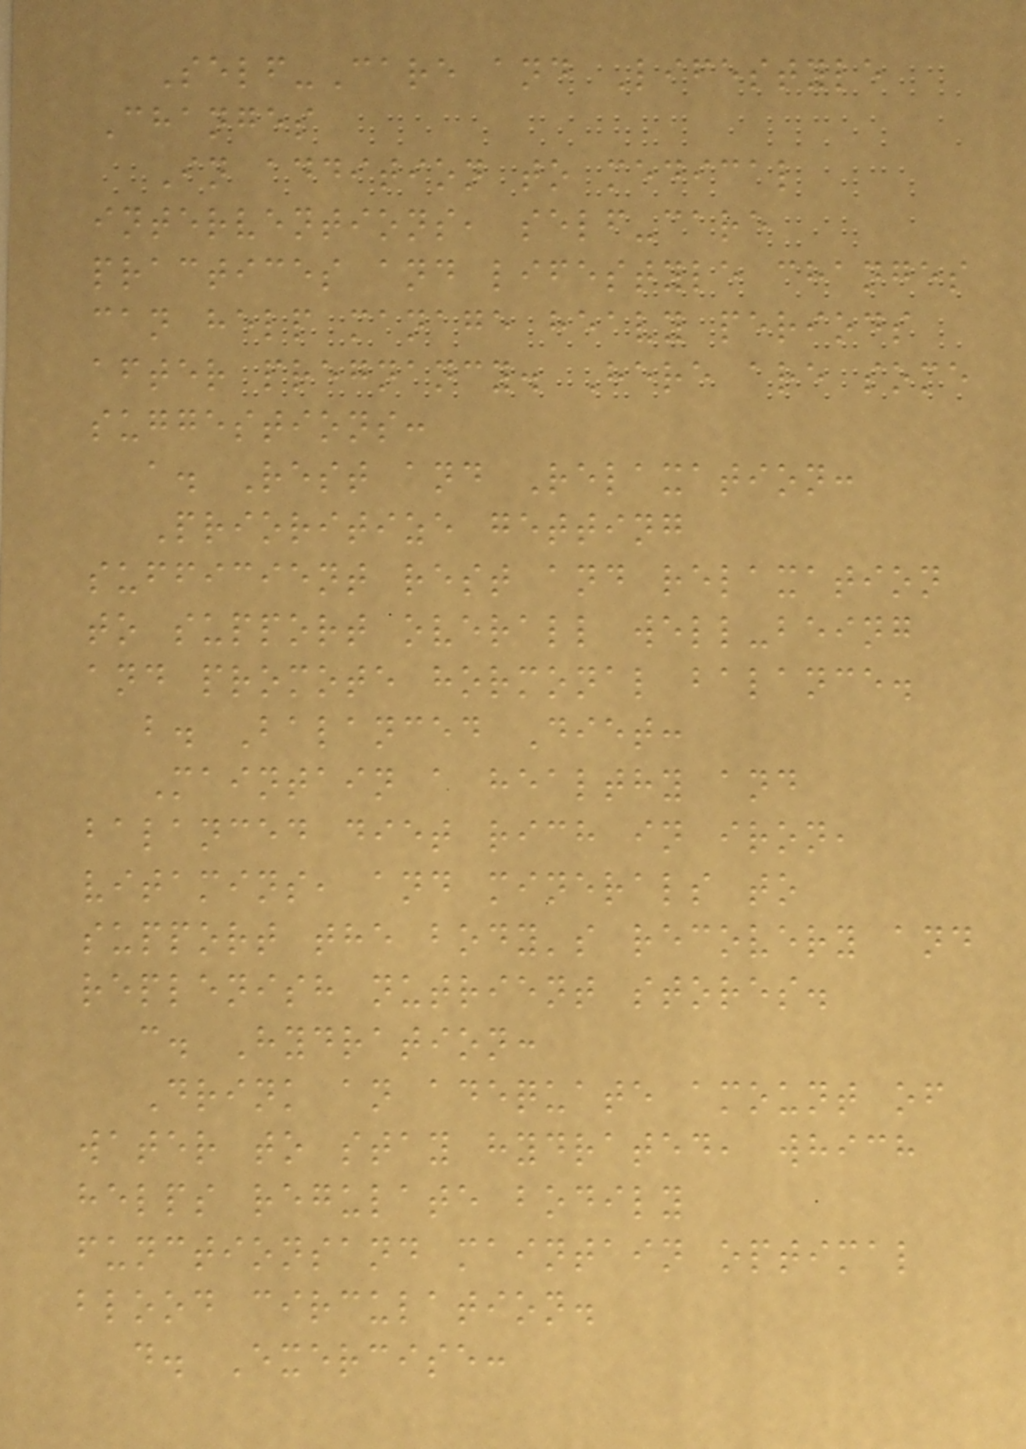Self-Care and Lifestyle
Changes
In addition to medical
interventions, self-care
practices and lifestyle changes
can help manage heavy periods
after pregnancy. Here are some
suggestions:
a. Rest and Relaxation:
Prioritize getting
sufficient rest and relaxation
to support overall well-being
and promote hormonal balance.
b. Balanced Diet:
Maintain a healthy and
balanced diet rich in iron,
vitamins, and minerals to
support the body's recovery and
replenish nutrient stores.
c. Hydration:
Drink an adequate amount of
water to stay hydrated, which
helps regulate bodily
functionsand maintain optimal
blood circulation.
d. Exercise:
